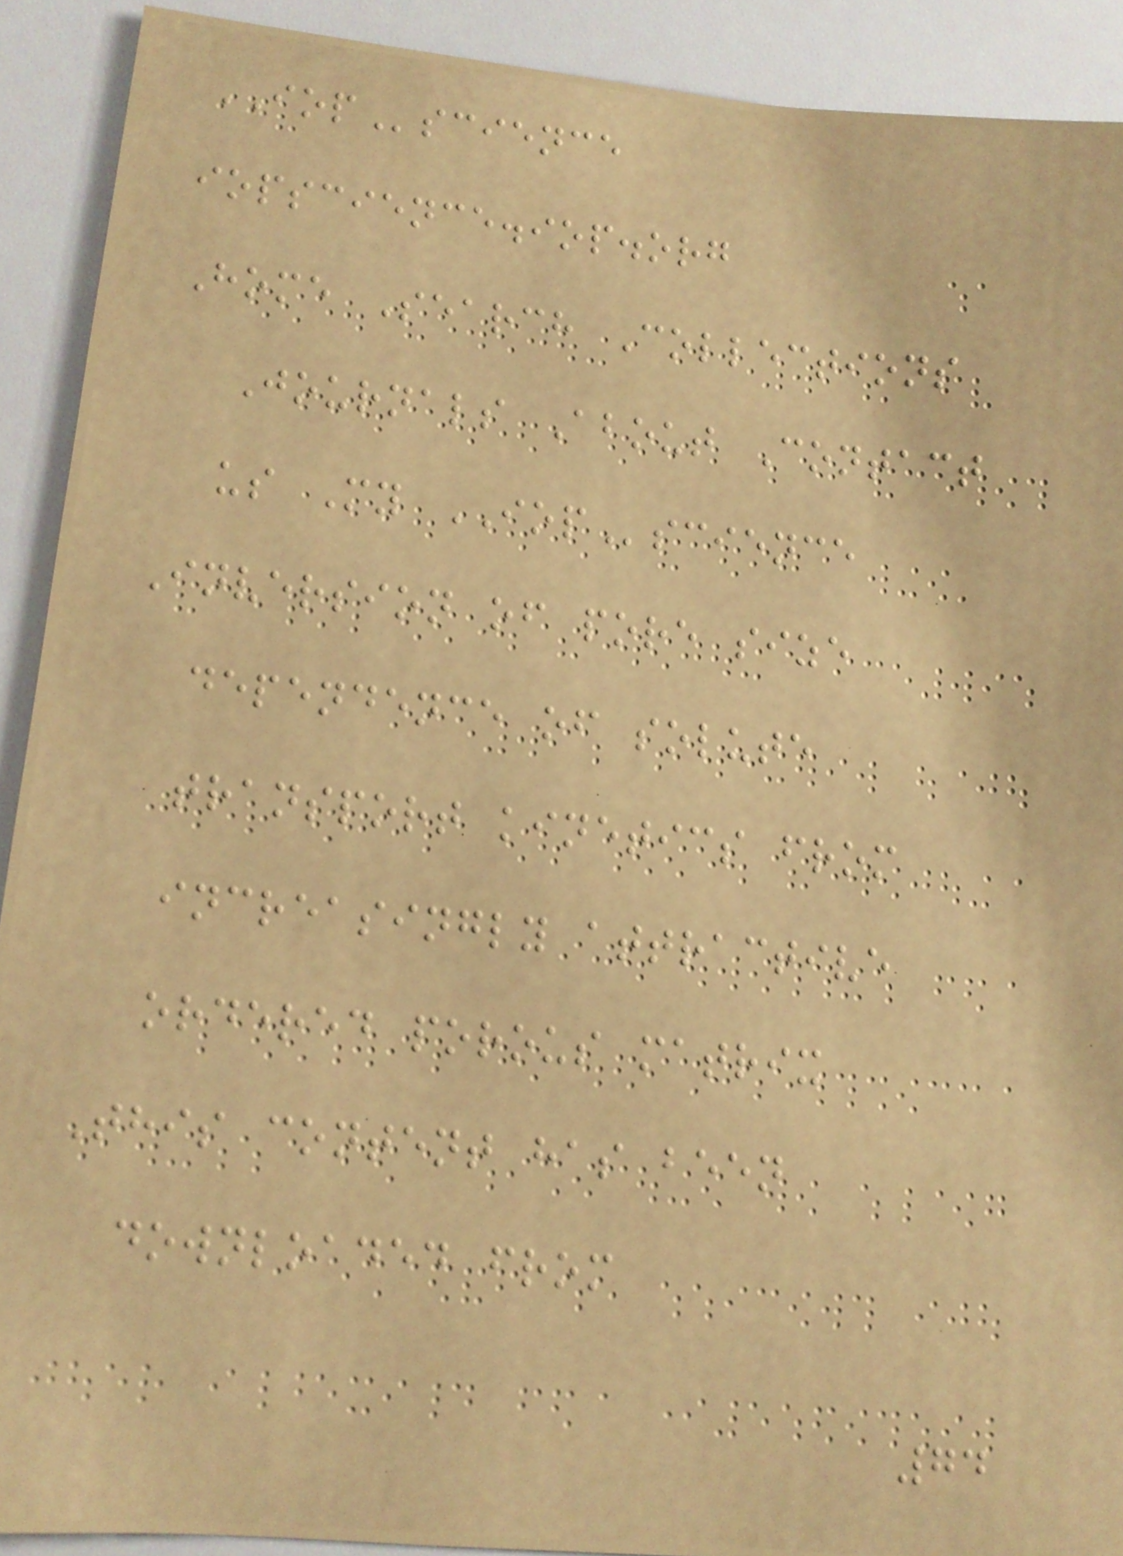IOPscience
iopscience.iop.org
Home Search Collections
Journals About Contact
us My IOPscience
Inversion of pore size
dependence of solute
transport kinetics from
increasingly attractive
ordered porous matrix
This content has been
downloaded from
74
